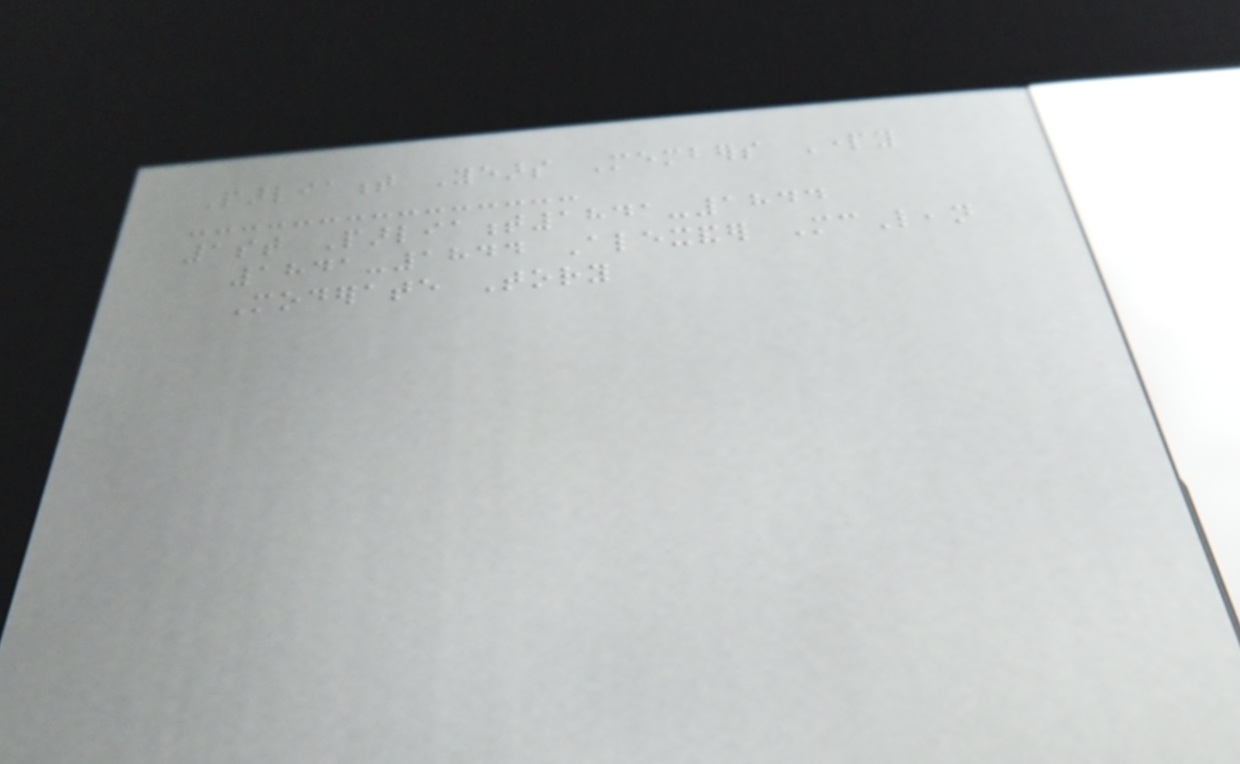Parliament Years Members Party
1st Parliament1841-1844
1841-1844 Alexander McLean
Moderate Tory
